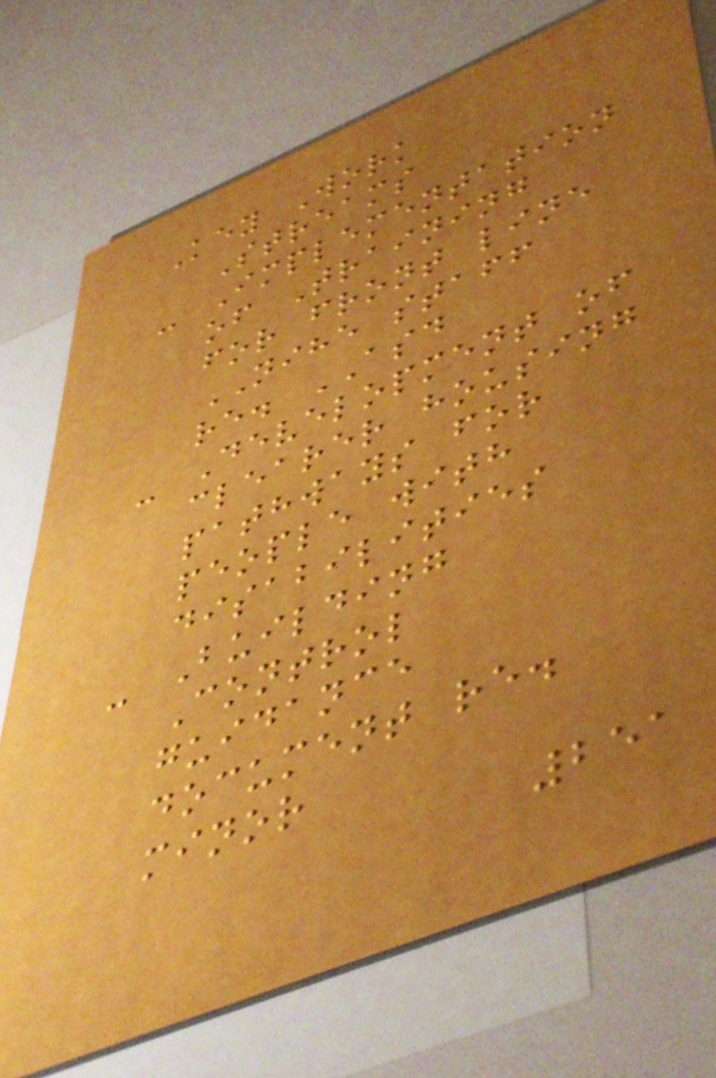Key Work
Streams
- Implementation
of Training
for front line
NIHE staff
re. ASD
- Development of
clearer housing
pathways for
people with
disabilities
- Building
Control
guidance
document re.
minor
251
